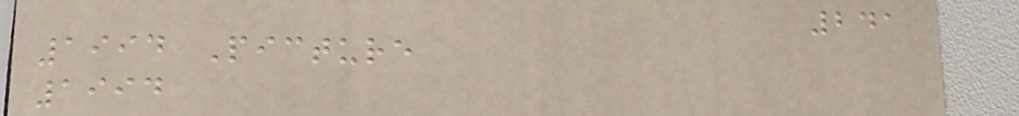241
1994 Picture
1994
